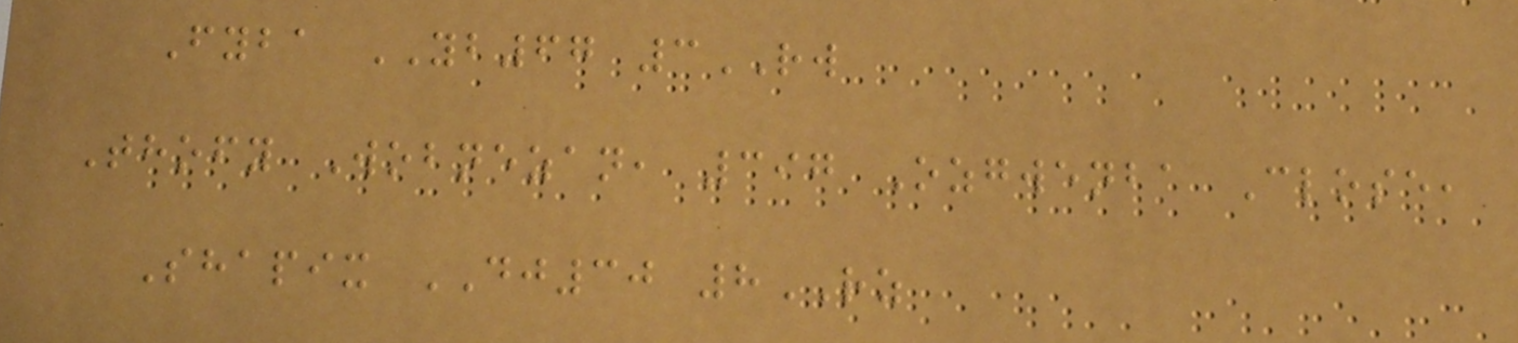Fyba YB67 3RW
Thofy Wobnezan, 397 Ozgwenba Close,
Shapix DJ30 8RZ
